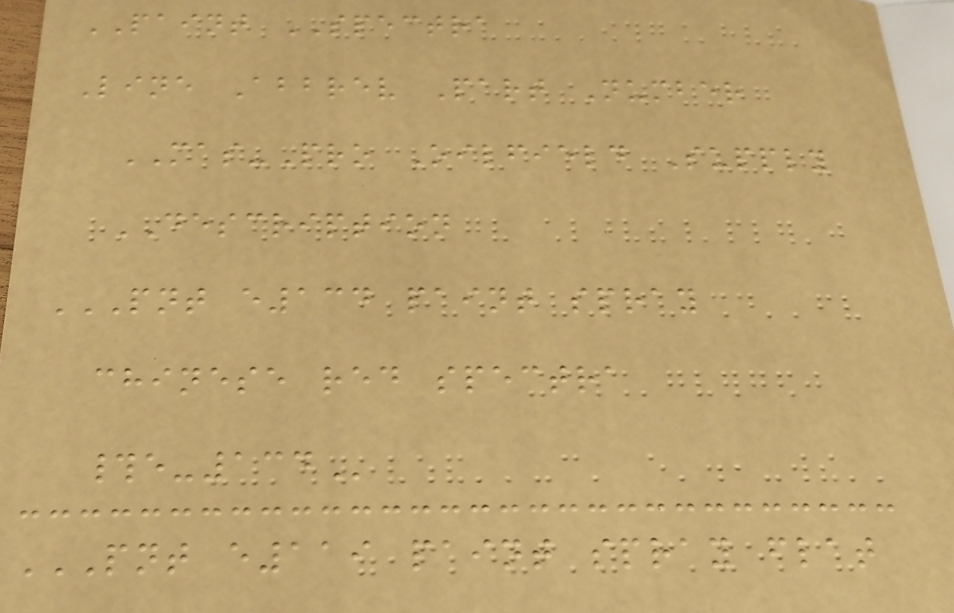PAINT SPECTRA
Line Abbrev Part Number
MAS-Pro Oilfield Supply
DESCRIPTION
PNT E134 PAINT SPRAY
CHINESE RED SPECTRA
#E-134
PNT E119 PAINT SPRAY FLAT
